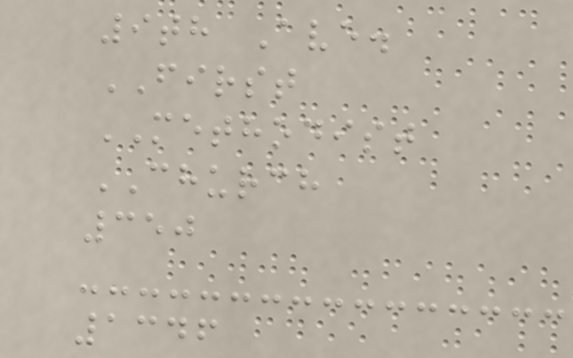9th Ave.
FIRST
METHODIST
CHURCH
350
1346
